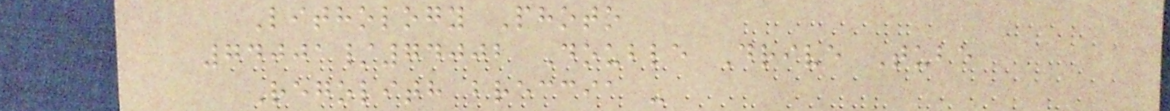Lithology Photo
74001/74002 Double Drive Tube
Regolith breccia -
